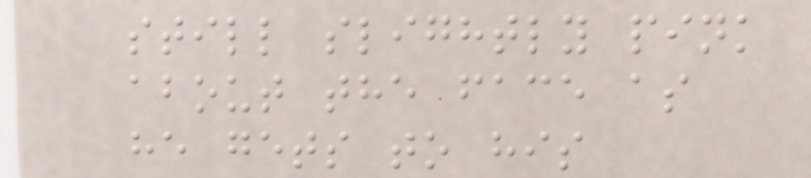still slightly pink
about the face as
he gets to his
